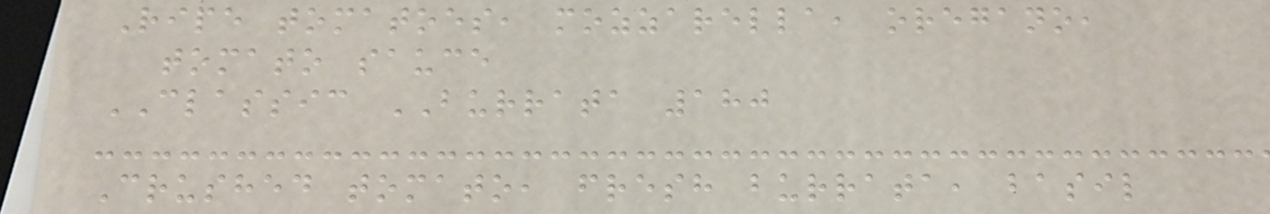Ripe tomatoes, mozzarella, oregano,
tomato sauce
CLASSIC BURRATA 180
Crushed tomato, fresh burrata, basil
